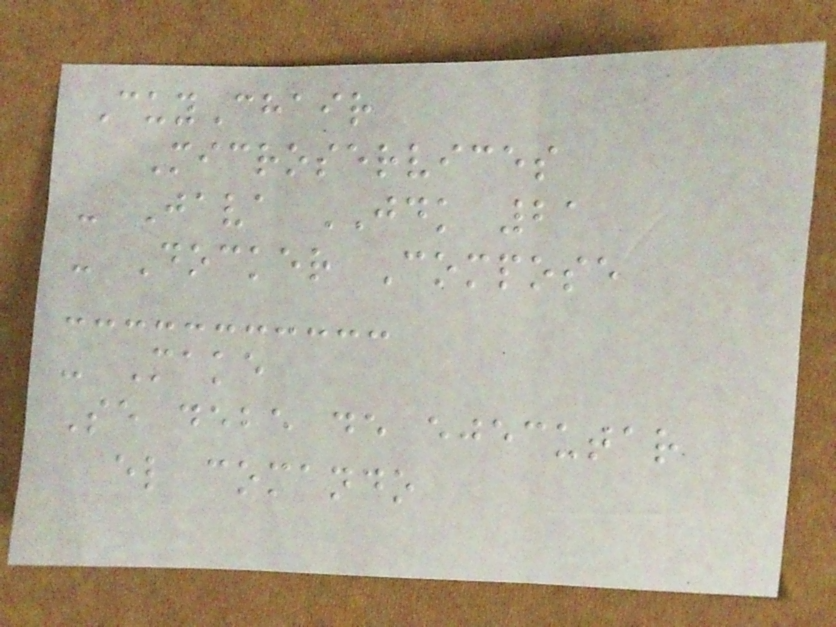CuyChair
Microservices
- Java JDK 21
- Docker Compose
- Make
Se debe de ejecutar
el comando
